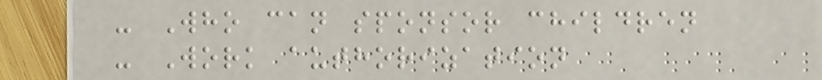- Who can sponsor children
- Work authorization
